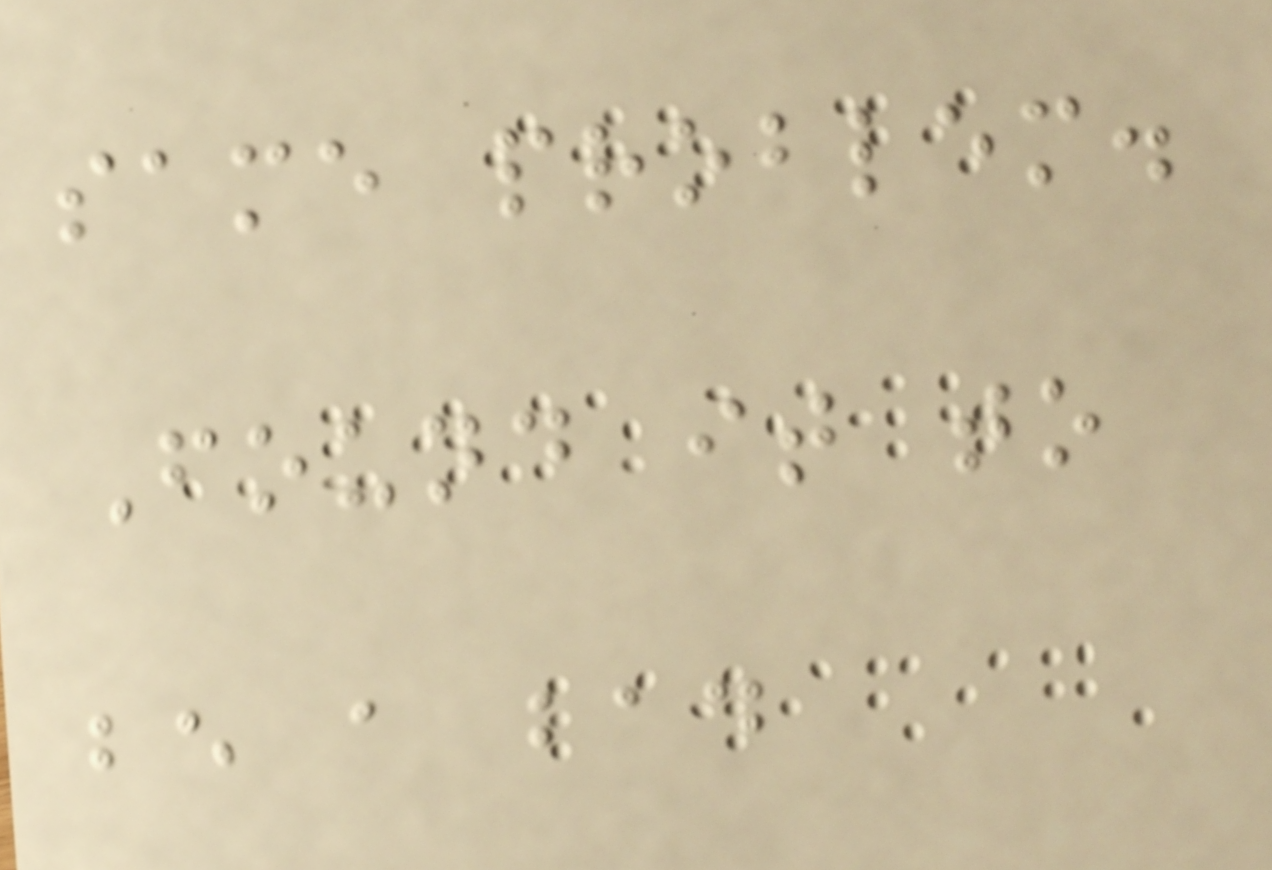same problem.
Found it to
be a bad
